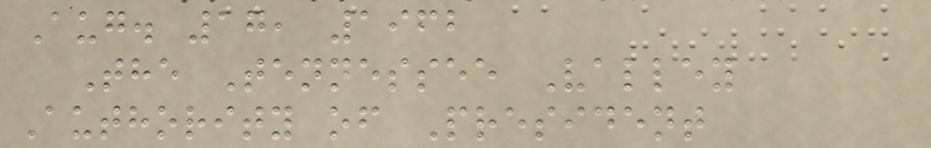Aug. 17, 1962
The Tennessee Valley
Authority of President
